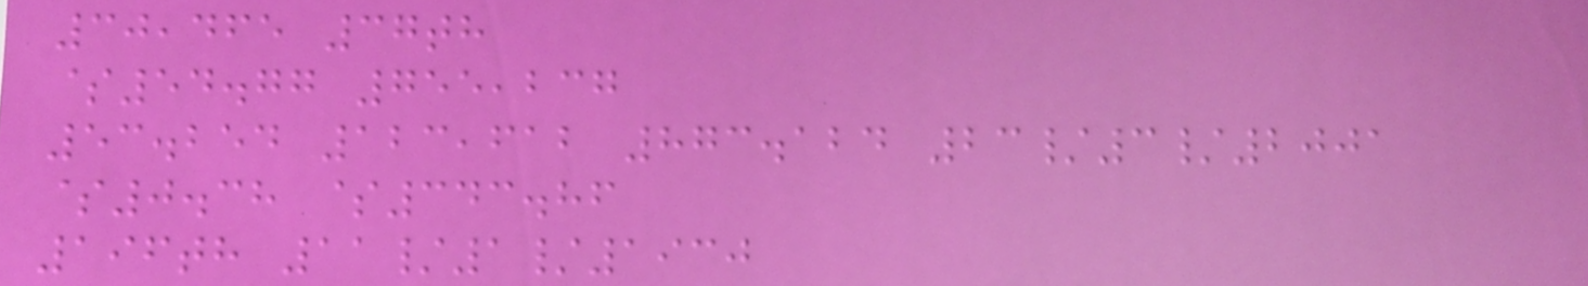30,465 37th
$54.77 755,237
53.254 123,612 873.124 23/3/2001
$0.38 $343.86
196th 11/1/1930
